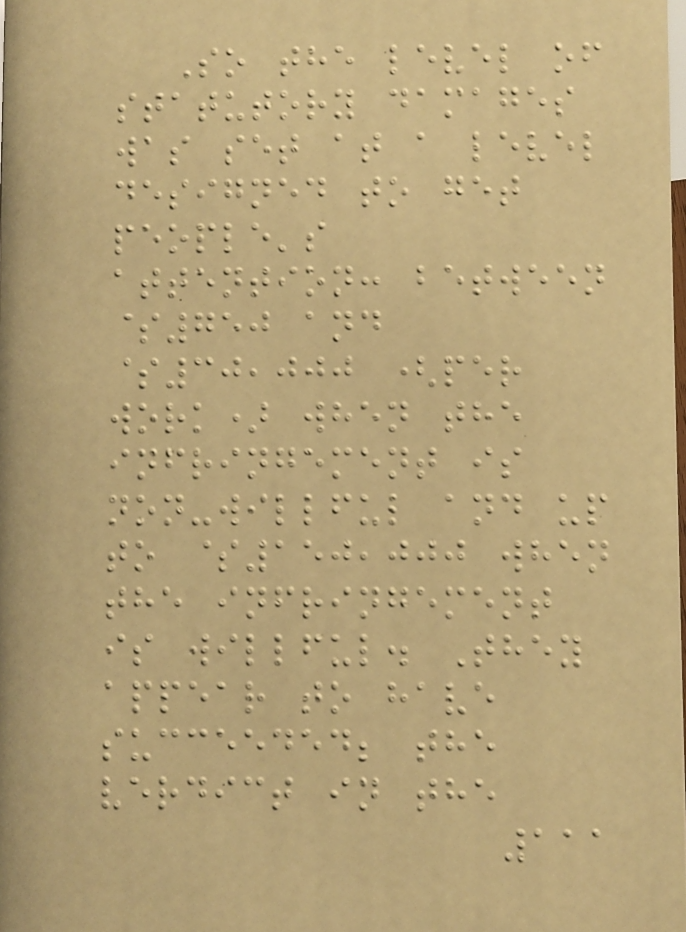So the level of
statutory damages
was set at a level
designed to get
people's
attention: between
$750 and
$30,000 (per
work) when the
infringement is
non-willful and up
to $150,000 when
the infringement
is willful. They
appear to have
succeeded; the
verdict in the
111
